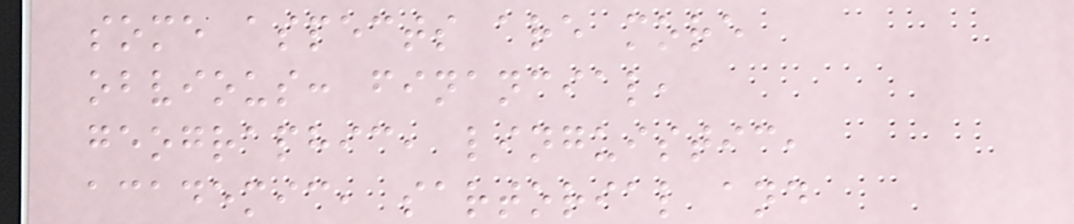some aspects are more
obvious: financial,
geographic, linguistic,
academic, sartorial and
